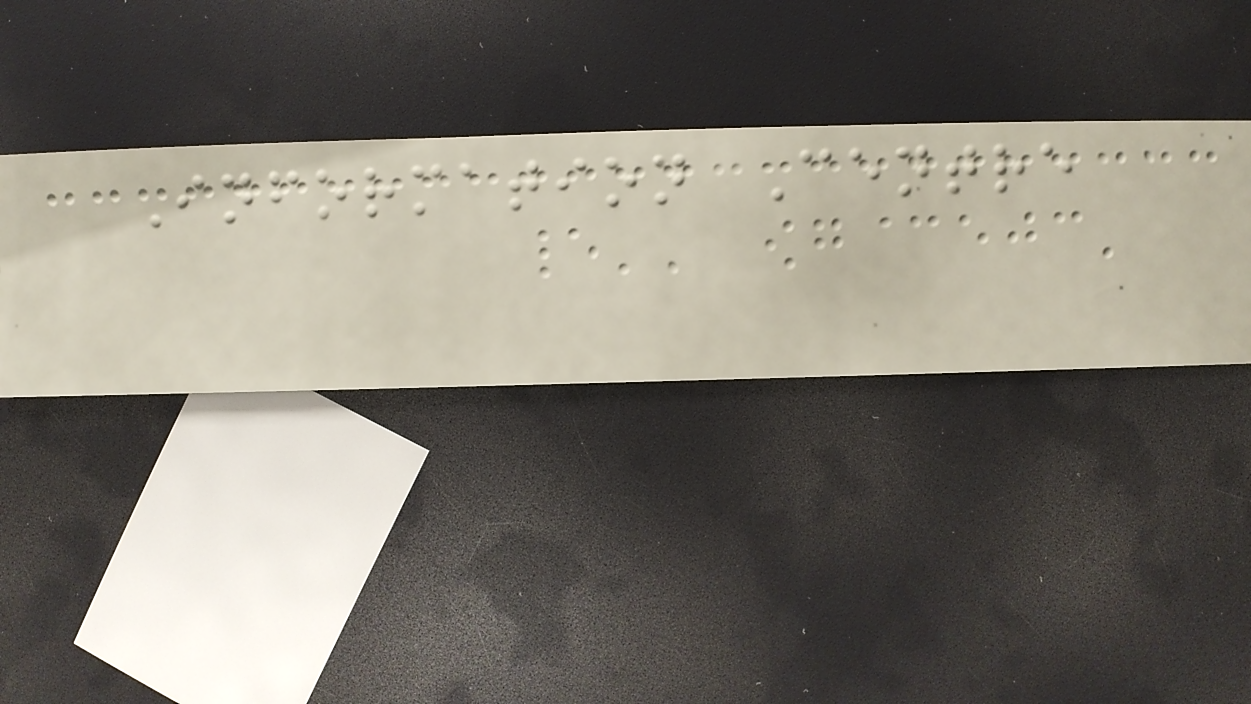Information Centre
